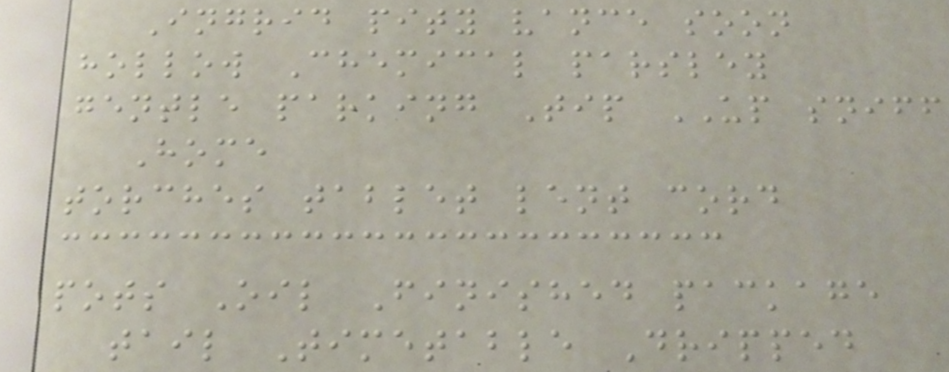Ingrid pity vance soon
hollow Chemical parsley
gentle parking Tip UP sniff
Home
torches tablet lent cord
pots Oil Finished package
tail Timetable Dripped
